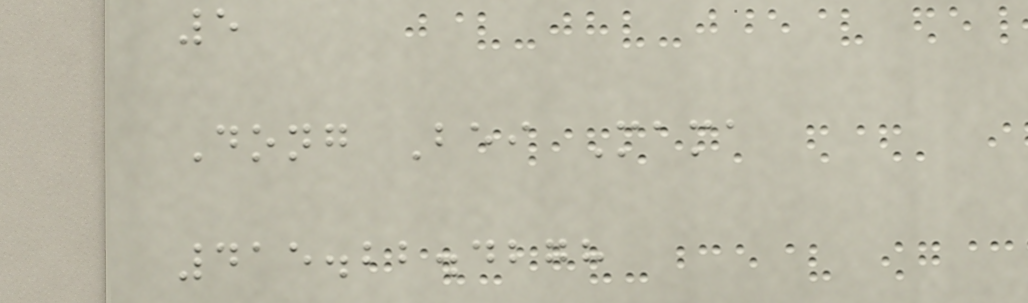5
Dong Bei Mama
415.22.4278
